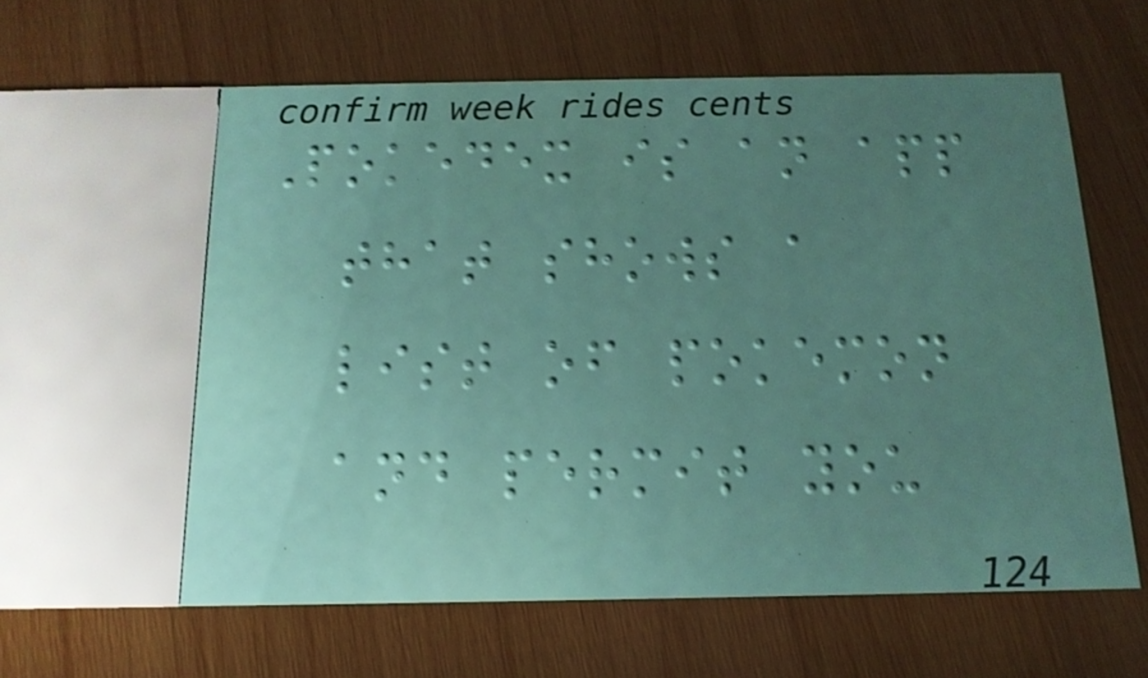Pokedex is an app
that shows a
list of pokemon
and permit you
